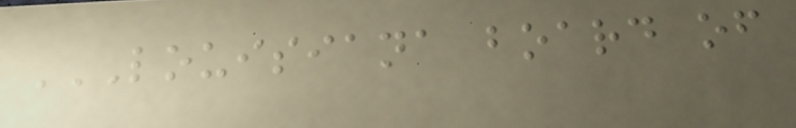LOUISIANA BOARD OF
